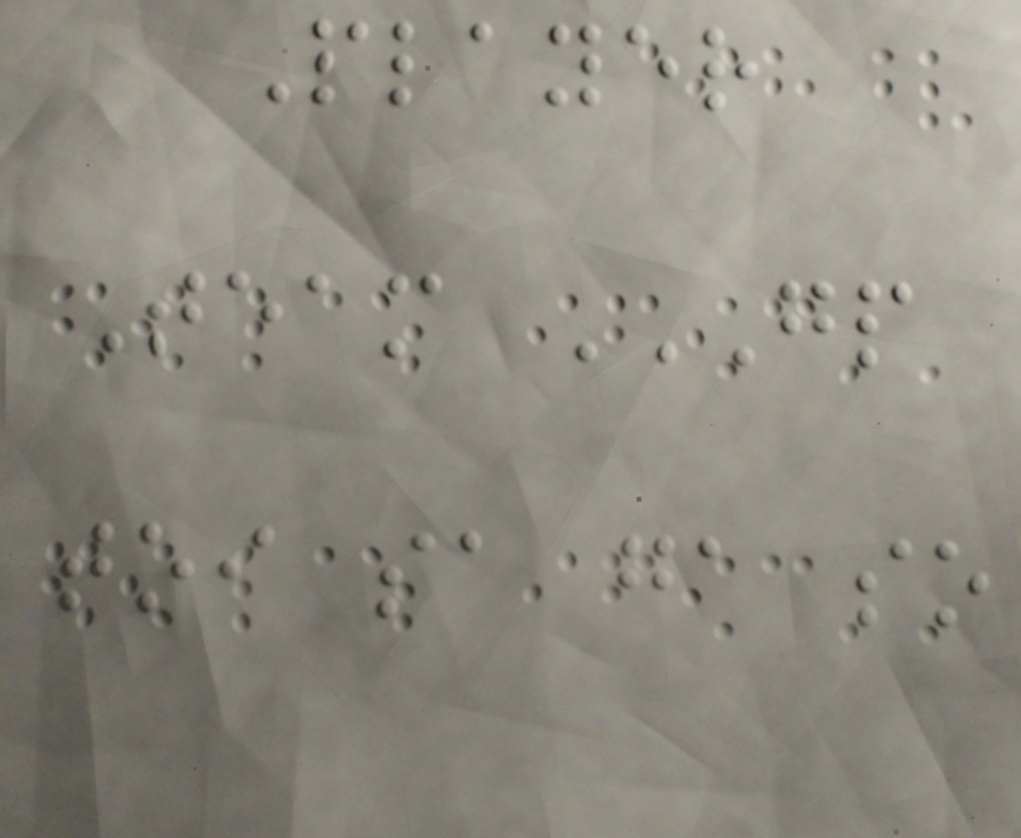Player
Team GP
TOI SA GA SO
